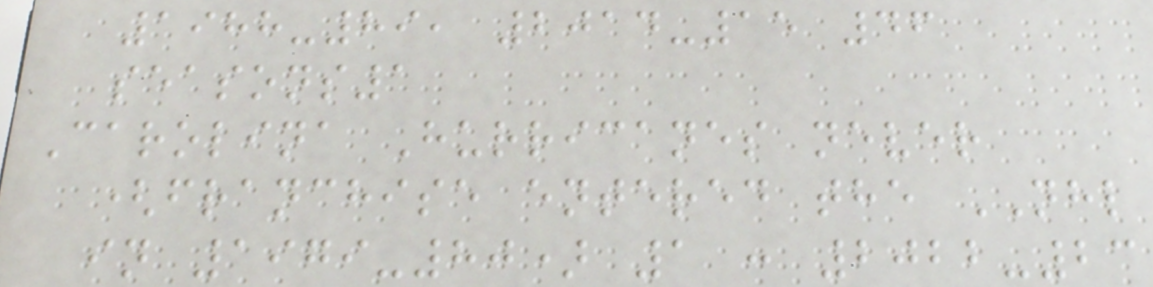1988-89, 2014-15 46
seasons1
Carolina Hurricanes never
(franchise entered the NHL
in 1979-80) 1 : 2022-23
